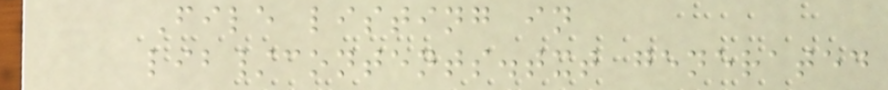File listing in
lib/contents.txt generated
